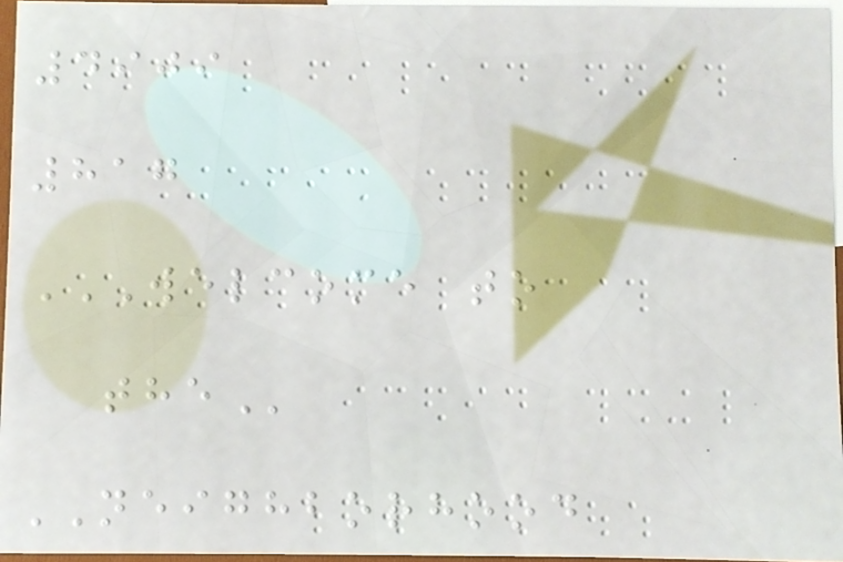4909
817
WELCOME TO
THE
NEIGHBORHOOD
